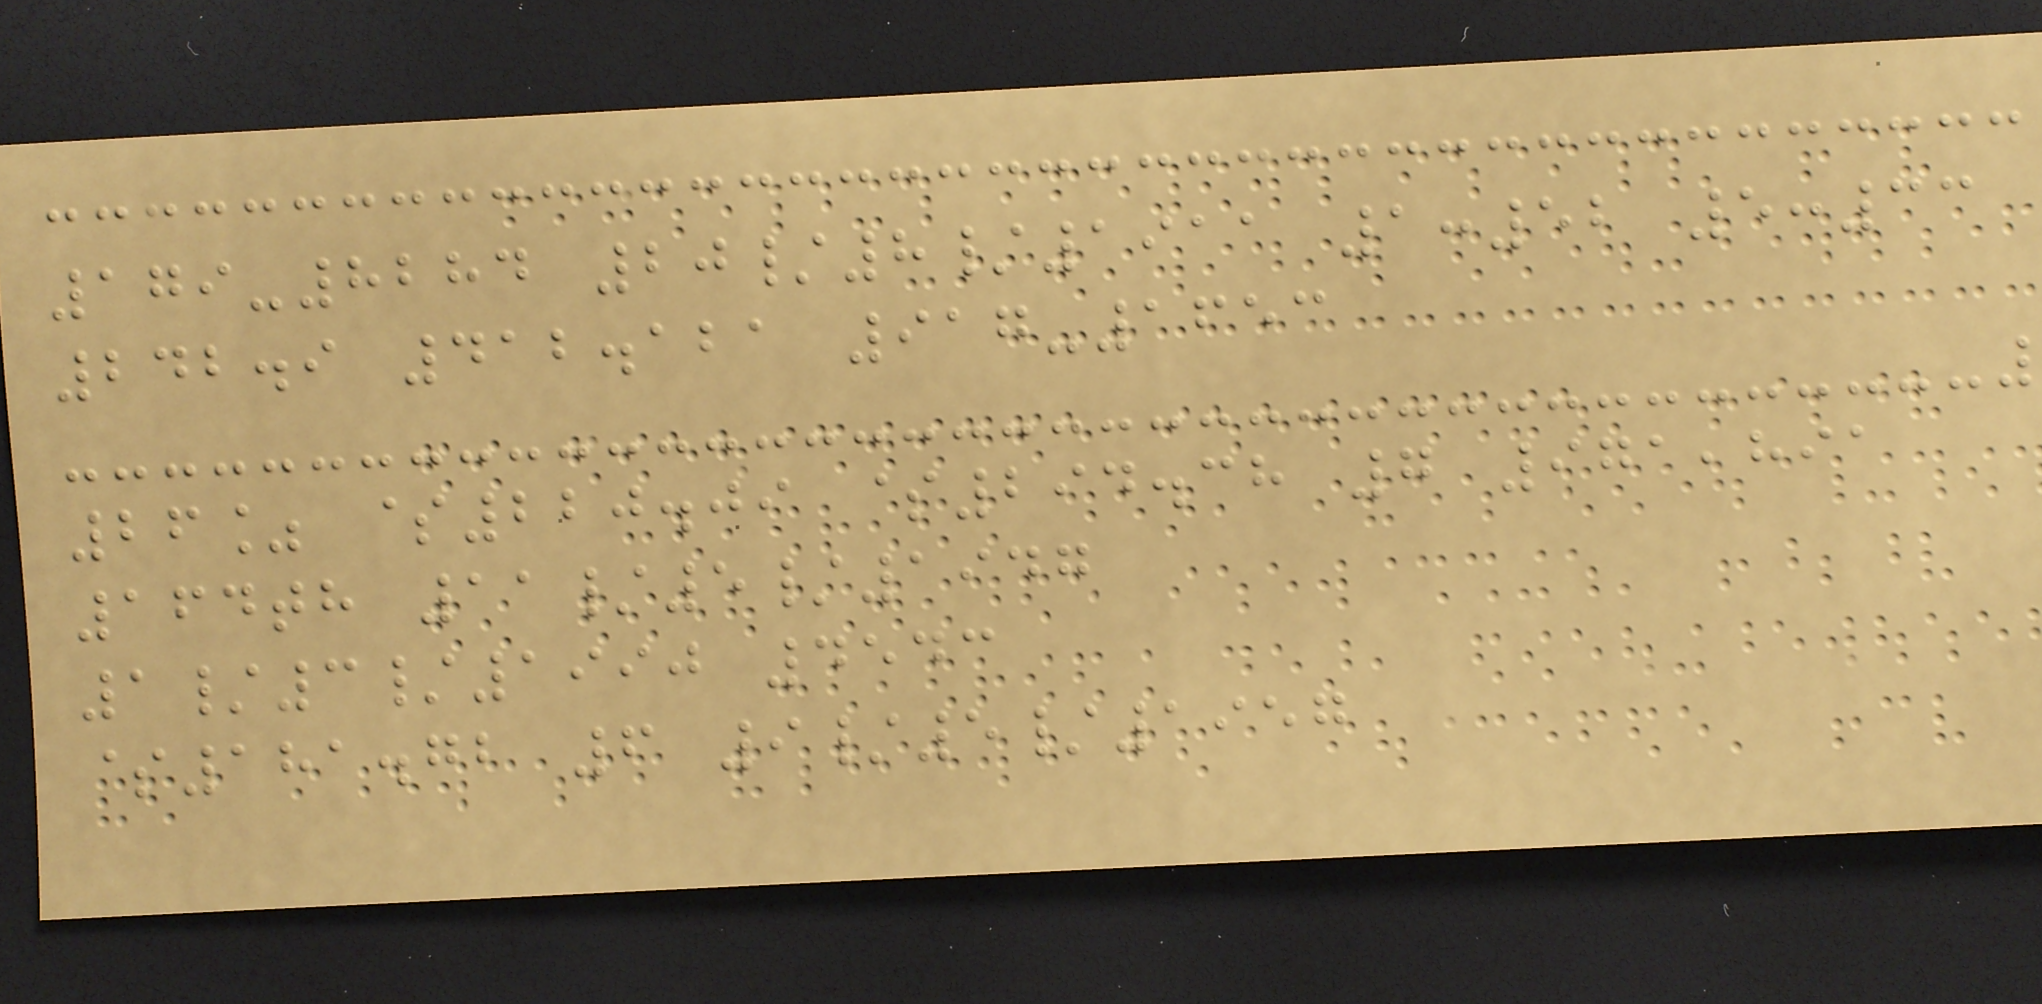179-8284 20/8/1911 1:52 5:33
242.9 412.121 917-1653
26% $220.09 $294.38 7 971,891
164th 11/5/1947
1/3/1990 4543
$181.72 6 9/5/1957
